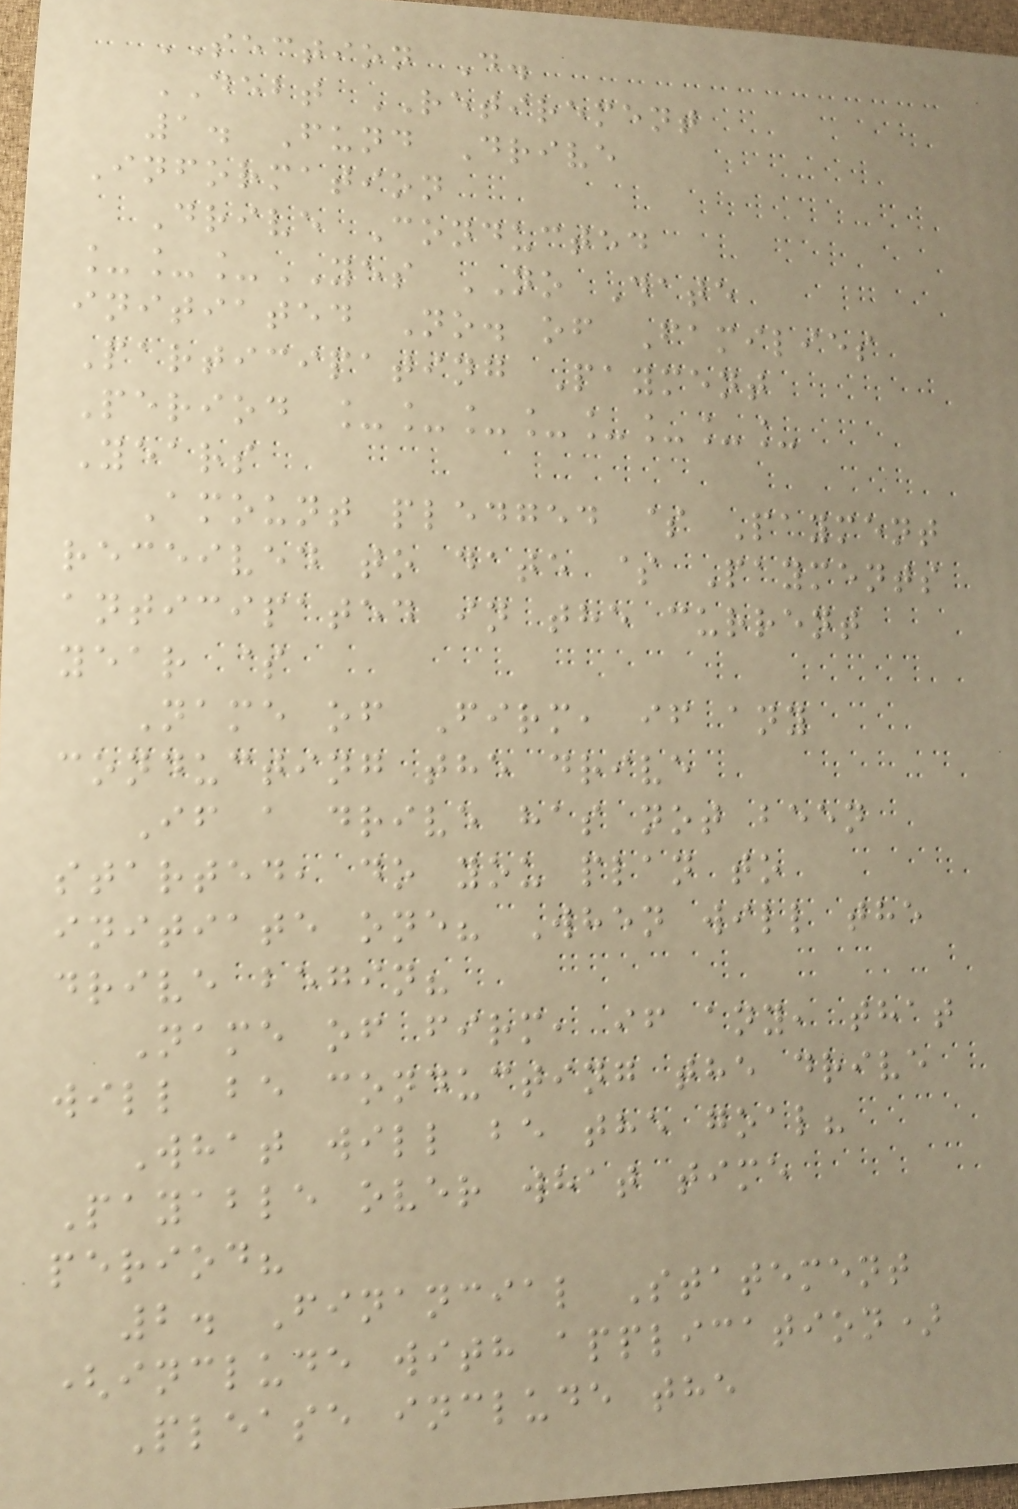SECTION D.
DEBT RETIREMENT
1. Fund Drive
Information
Drive Conducted
___YES NO Date
initiated No. of Families
Participating Payment
Period ________
Years
Amount pledged $ Payment
received to date $ Payments
anticipated in the current
year $
Name of Firm, if any
conducting the drive
If a drive has not been
started, do you plan to
initiate one? When will the
drive begin?
Name of firm, if any, that
will be conducting the drive
What will be the goal?
Payable over what time
period?
2. Financial Statement
(include with application)
Please include the
